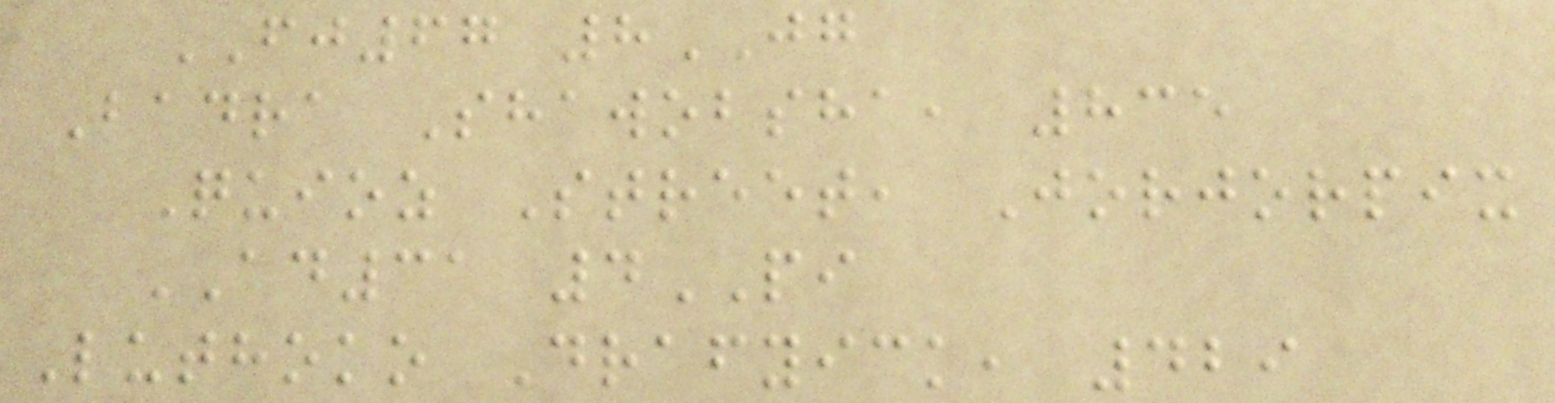FJ67 8JG
Badra Shawobsha, 835
Quioz Street, Jorjorpix
AD31 4PI
Luthoko Drafyick, 429
